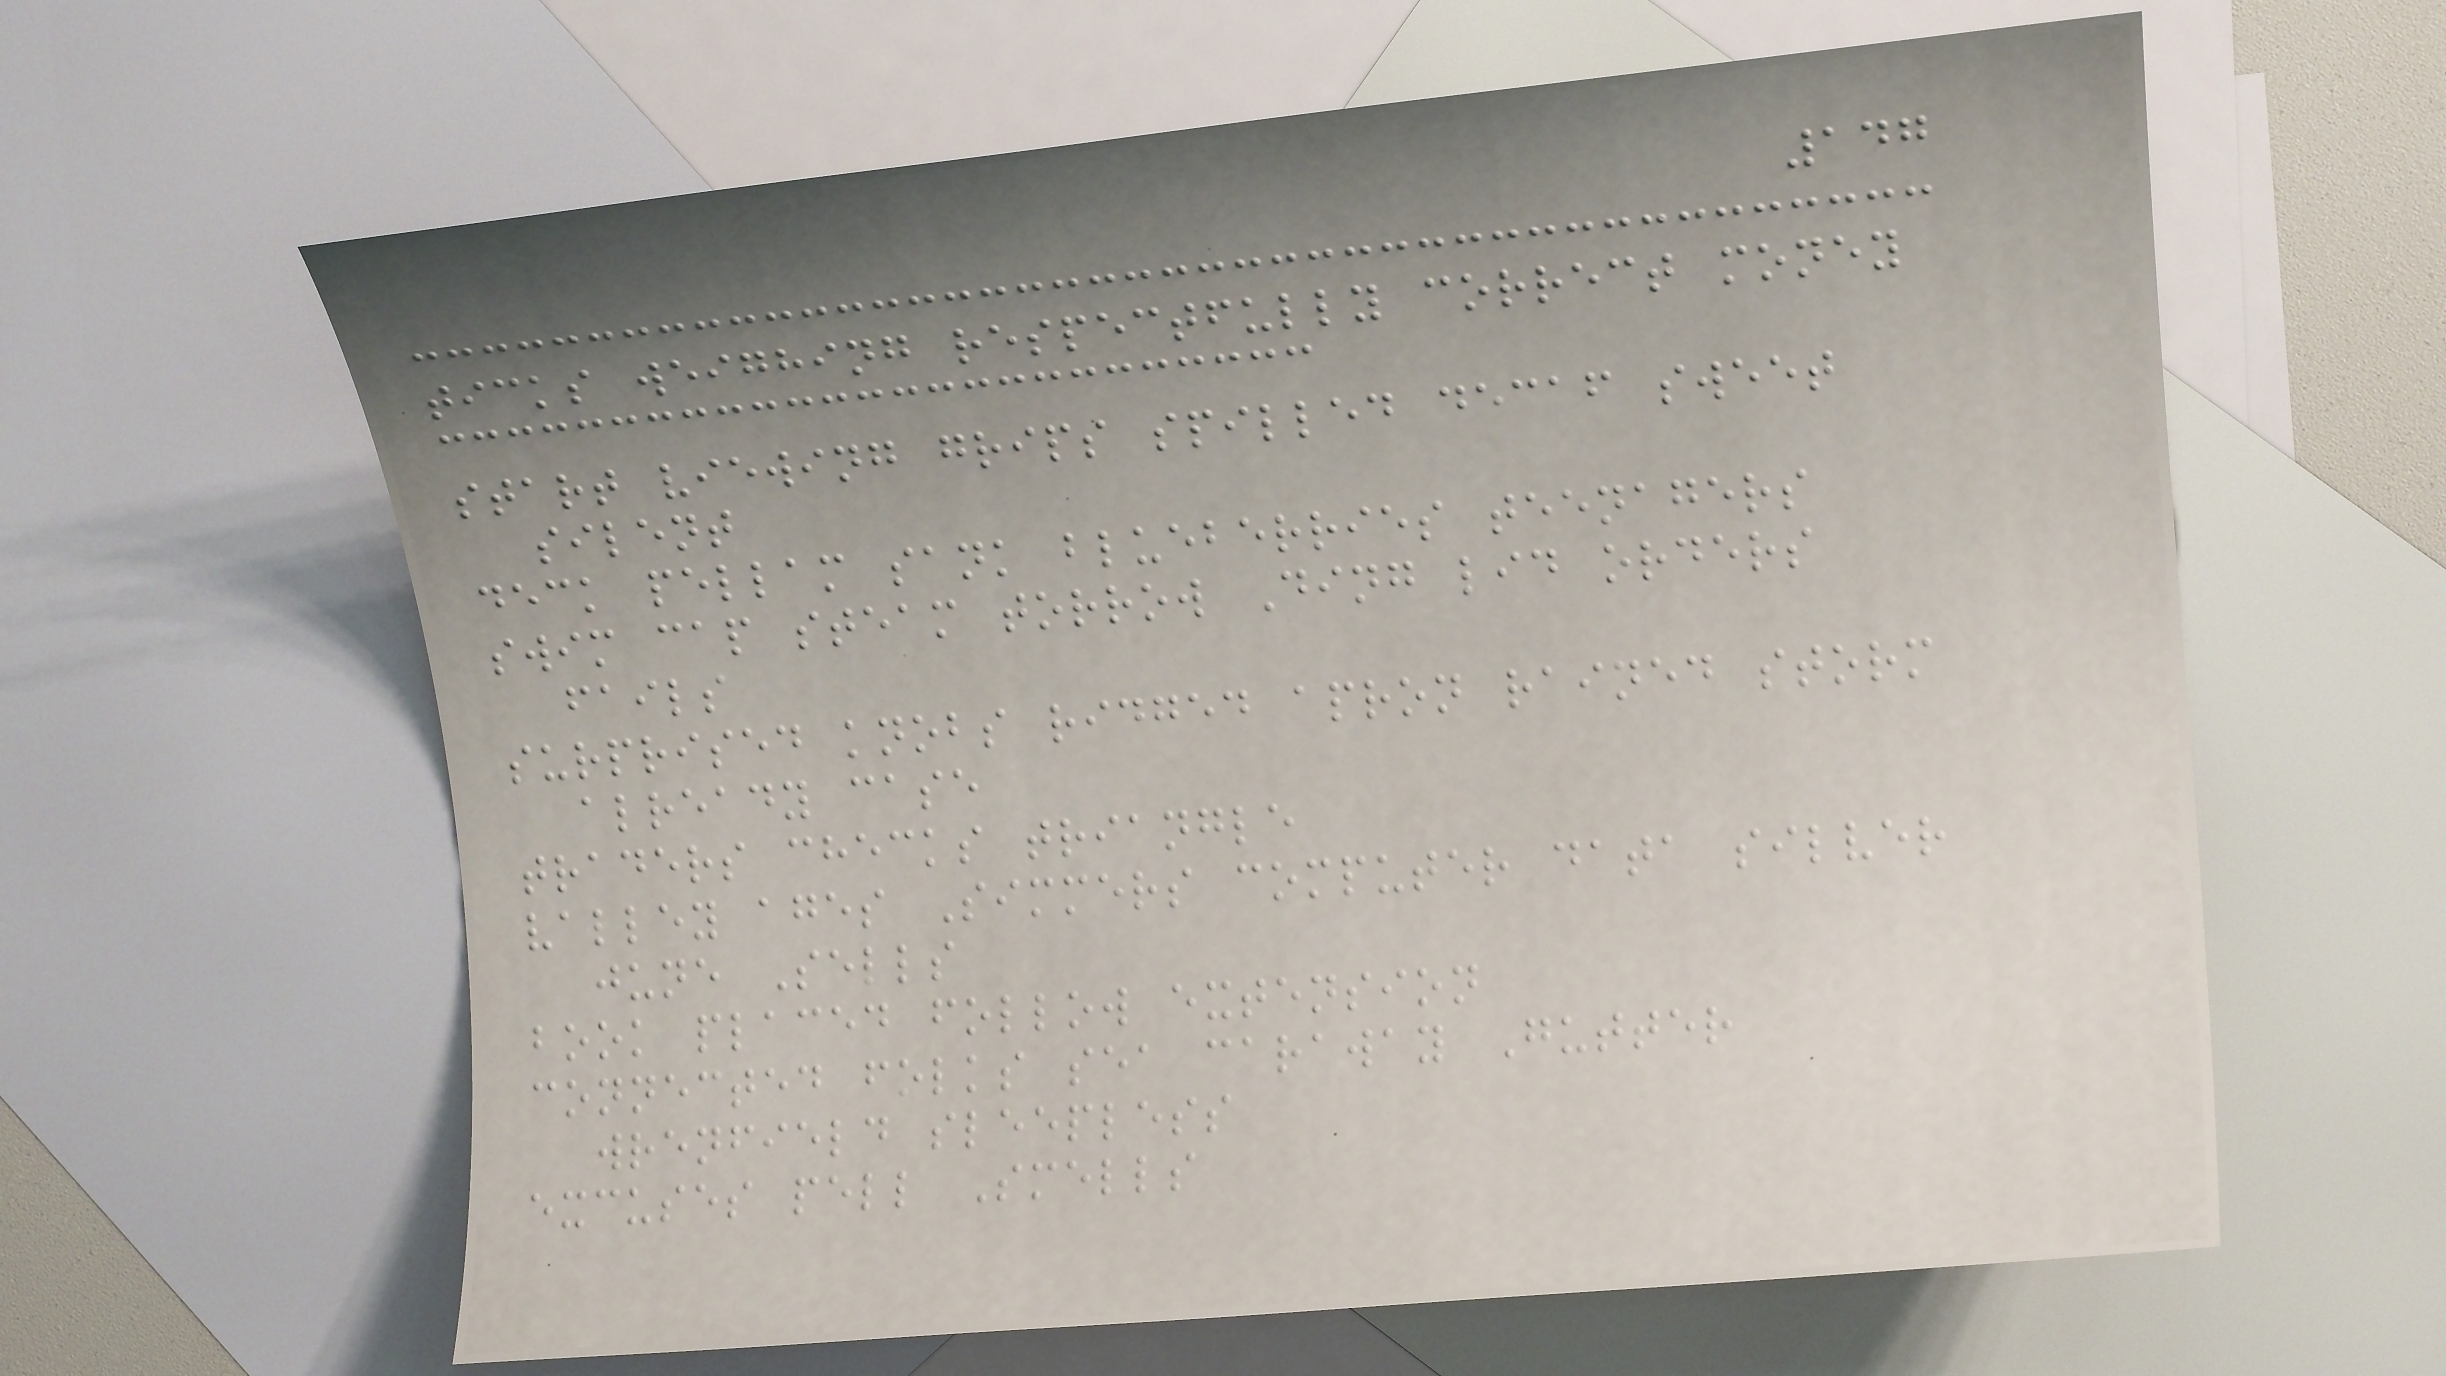147
ticks weighing respectfully correct money
start viewing grips spilled decaf sweet
silent
deck pellam sank blueberries teenagers
swim cap steam torrow Ding lid orders
fails
surprised knobs ridged apron rained storm
already case
traders checks triangle
valley ages Simmers computer data silver
june Sells
book placed follow extension
connected folks sea caraway Gutter
wrenfield sleepless
excuses pell Smells
